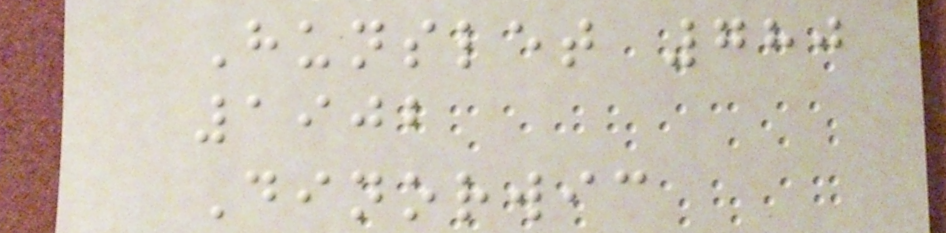Hunslet 780
1902
Dinorwic
